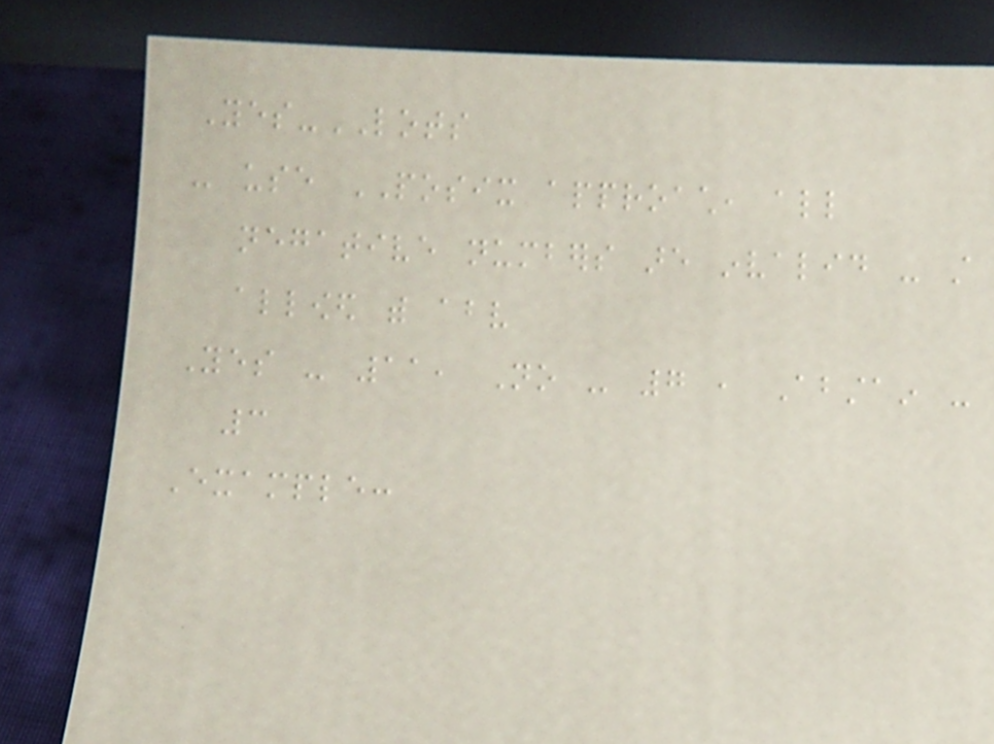Yes-LOTS
- use POSIX approach, all
negative numbers are invalid - still
allowed with above
Yes - 11, No - 7 , Abstain -
3
Example:
